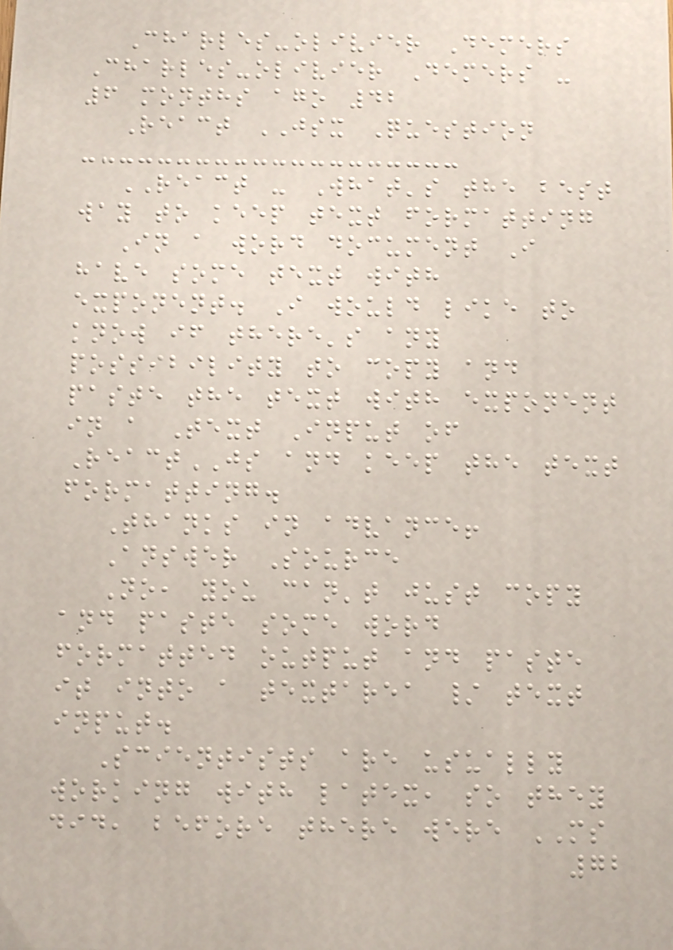Charles-olivier Demers
Charles-olivier Demers -
6 months ago 42
React JSX Question
REACT - What's the best
way to keep text formatting
In a word document I
have some text with
exponent. I would like to
know if there's any
possibility to copy and
paste the text with exponent
in a Text Input of
ReactJS and keep the text
formatting.
Thanks in advance!
Answer Source
No, you can't just copy
and paste some word
formatted output and paste
it into a textarea / text
input.
Scientists are usually
working with latex, so they
did, before there were MS
72
